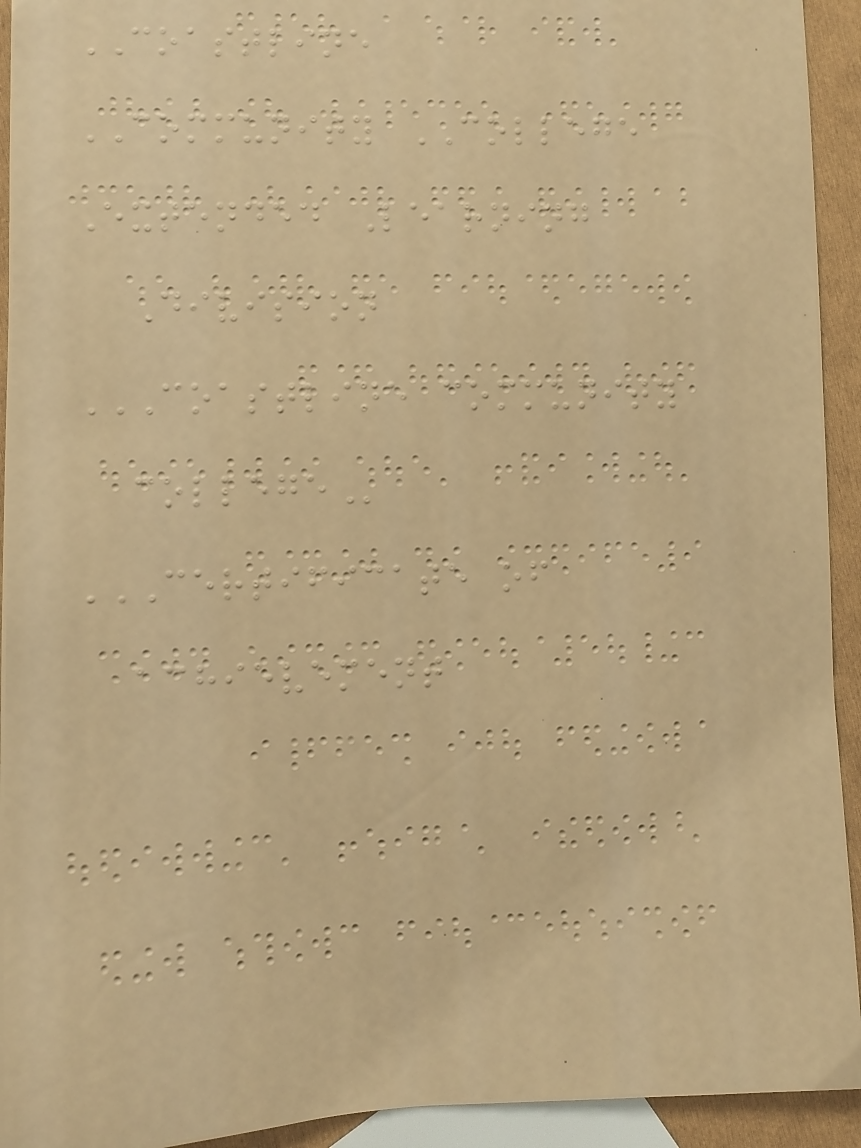COASTLINE
COMMUNITY COLLEGE
Extended Learning
Division
COASTLINE COMMUNITY
COLLEGE
CERTIFICATE OF
ACHIEVEMENT
